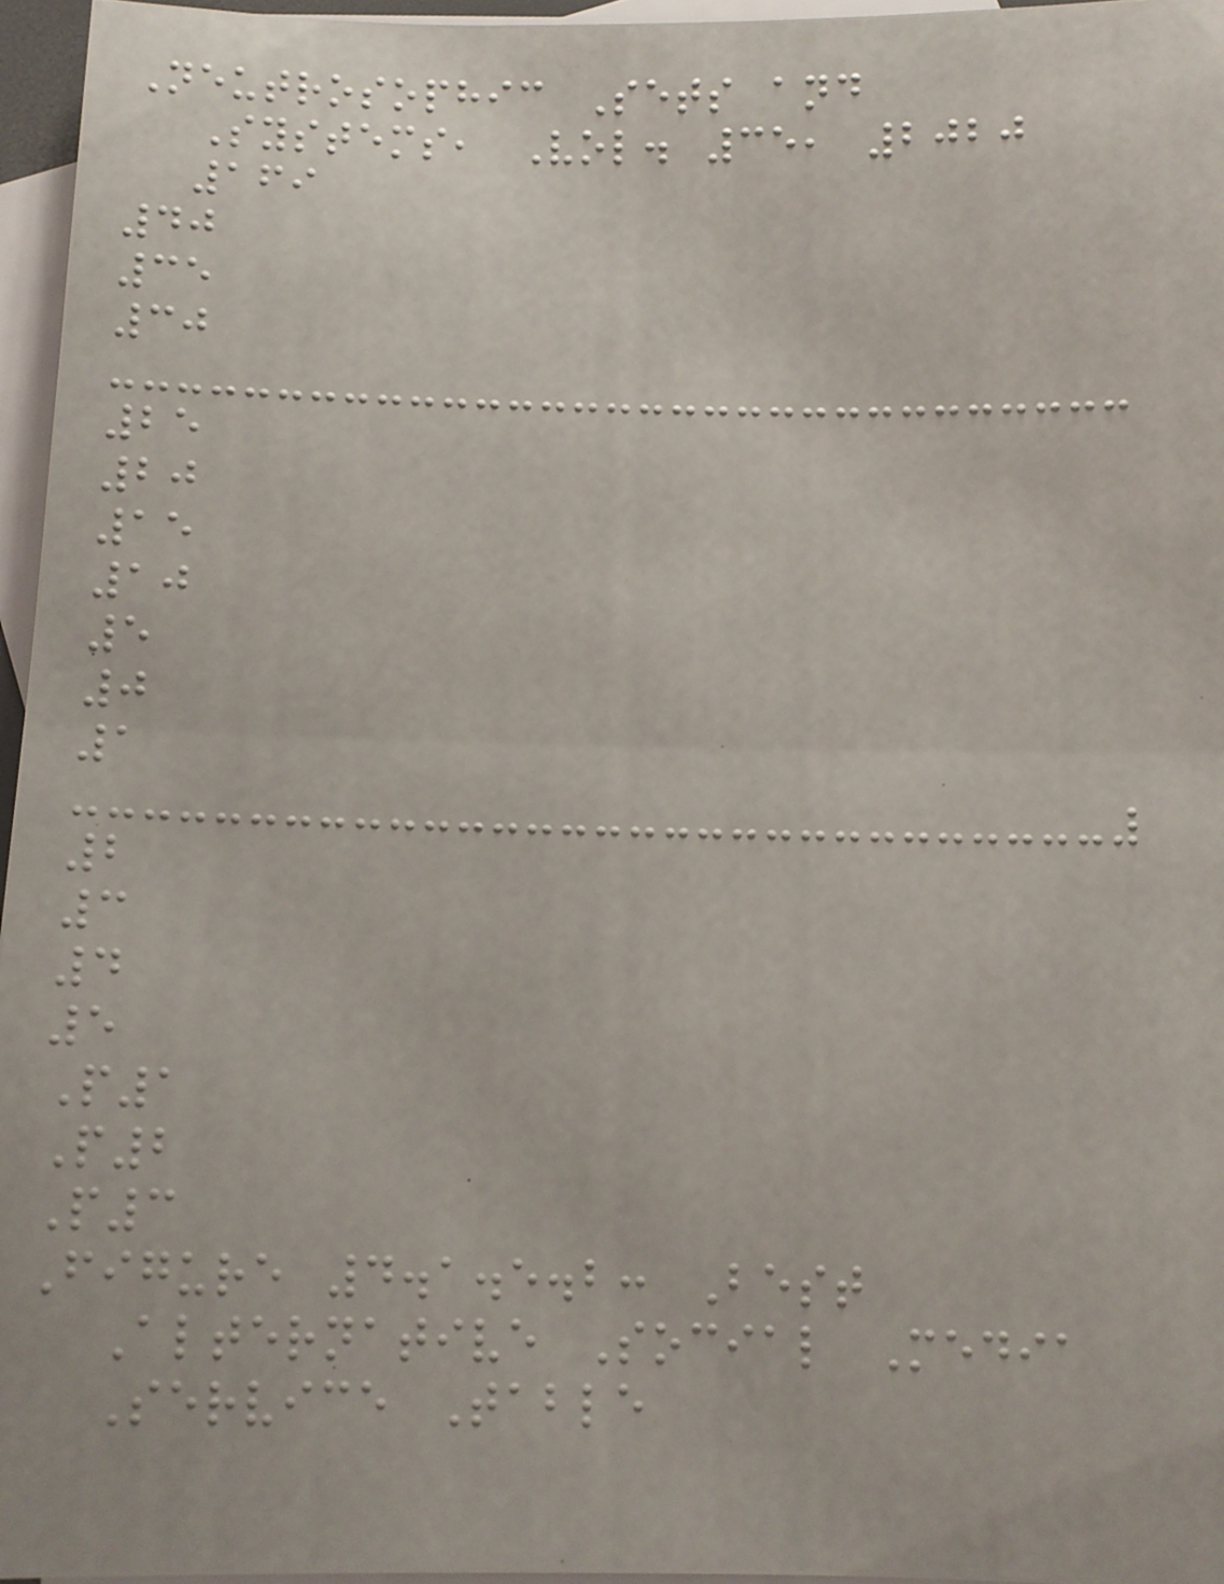Neutrosophic Sets and
Systems, Vol. 35, 2020
169
40
35
30
25
20
15
10
5
0
1
2
3
4
5
P1
P2
P3
Figure 4.1.5.2: Best
Alternative Social Media
Service Table
